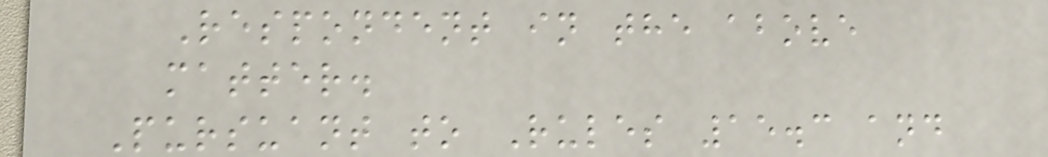Respondent in the above
matter.
Pursuant to Rules 15.3 and
